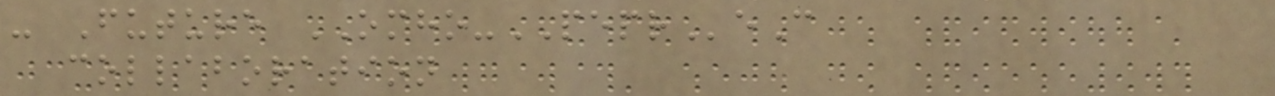- Future OMHO-PEPReC
collaboration
